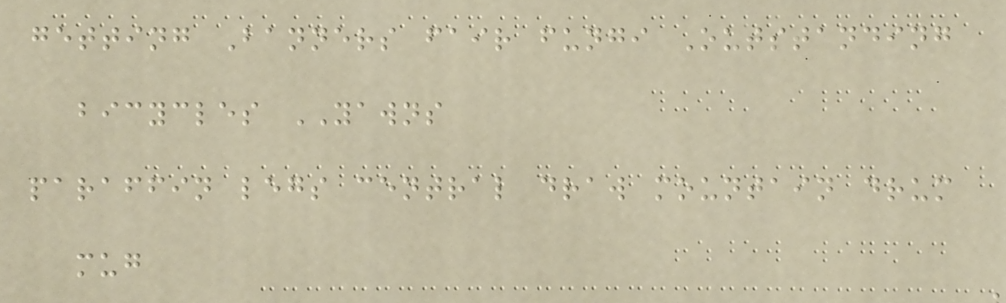getting Banners fair fungi Outstanding
bicycles YAWNS
paraffin legs central draw mountain drum
mug
